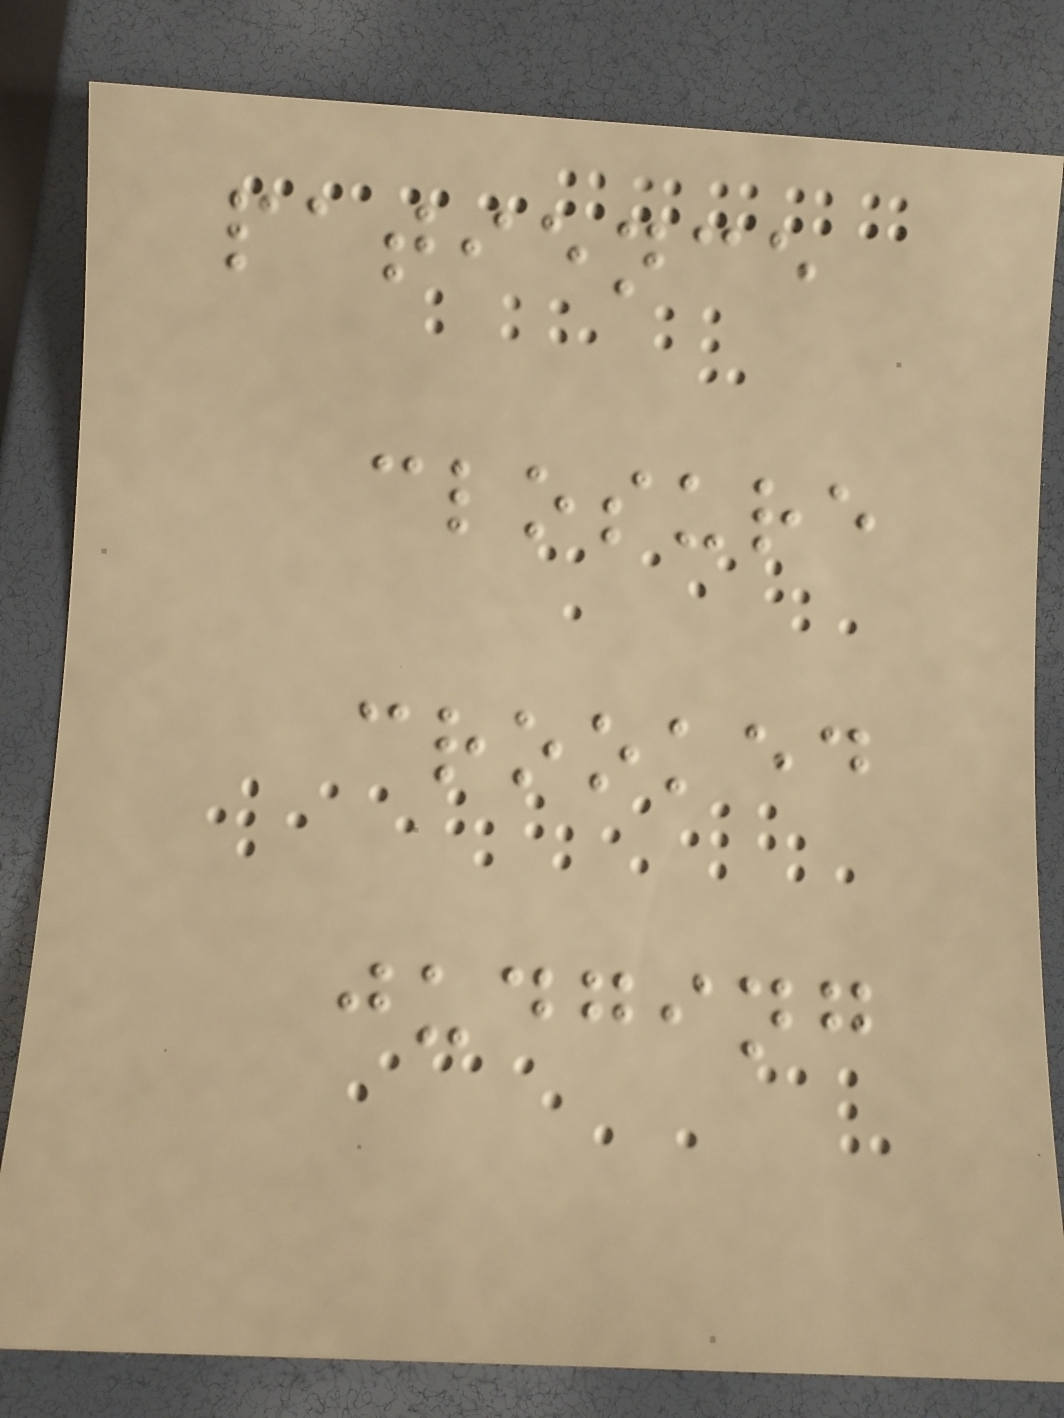patience
closure
crooked
judging
